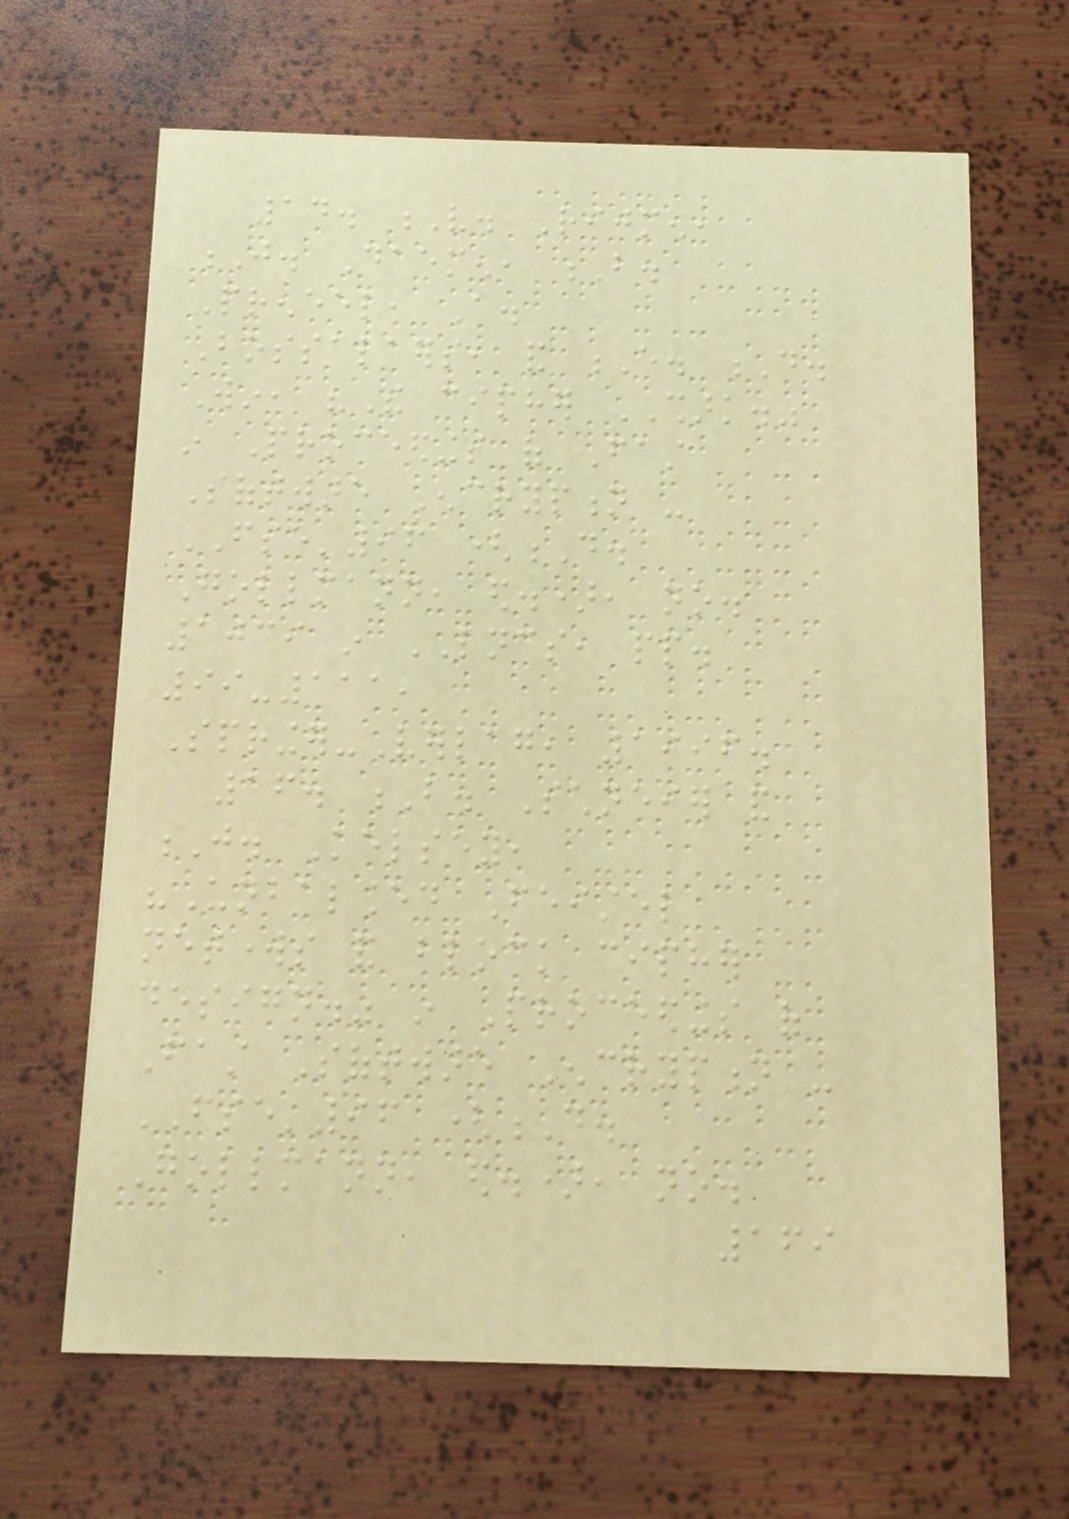14. V. Rijmen,
J. Daemen, B.
Preneel, A.
Bossalaers, and E. D.
Win, "The cipher SHARK."
in Proceedings of Fast
Software Encryption -
FSE'96 (D.
Gollmann, ed.), no.
1039 in LNCS, pp.
99-111,
Springer-Verlag, 1996.
16. B. Schneier and
J. Kelsey,
"Unbalanced Feistel
networks and block cipher
design." in Proceedings of
Fast Software Encryption -
FSE'96 (D.
Gollmann, ed.), no.
169
